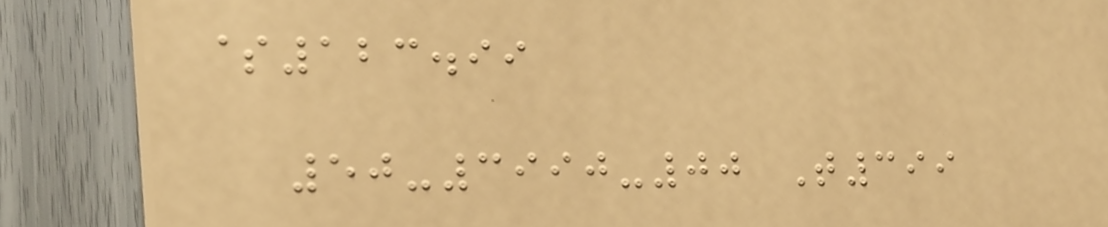$123.99
50-3990-00 T399
